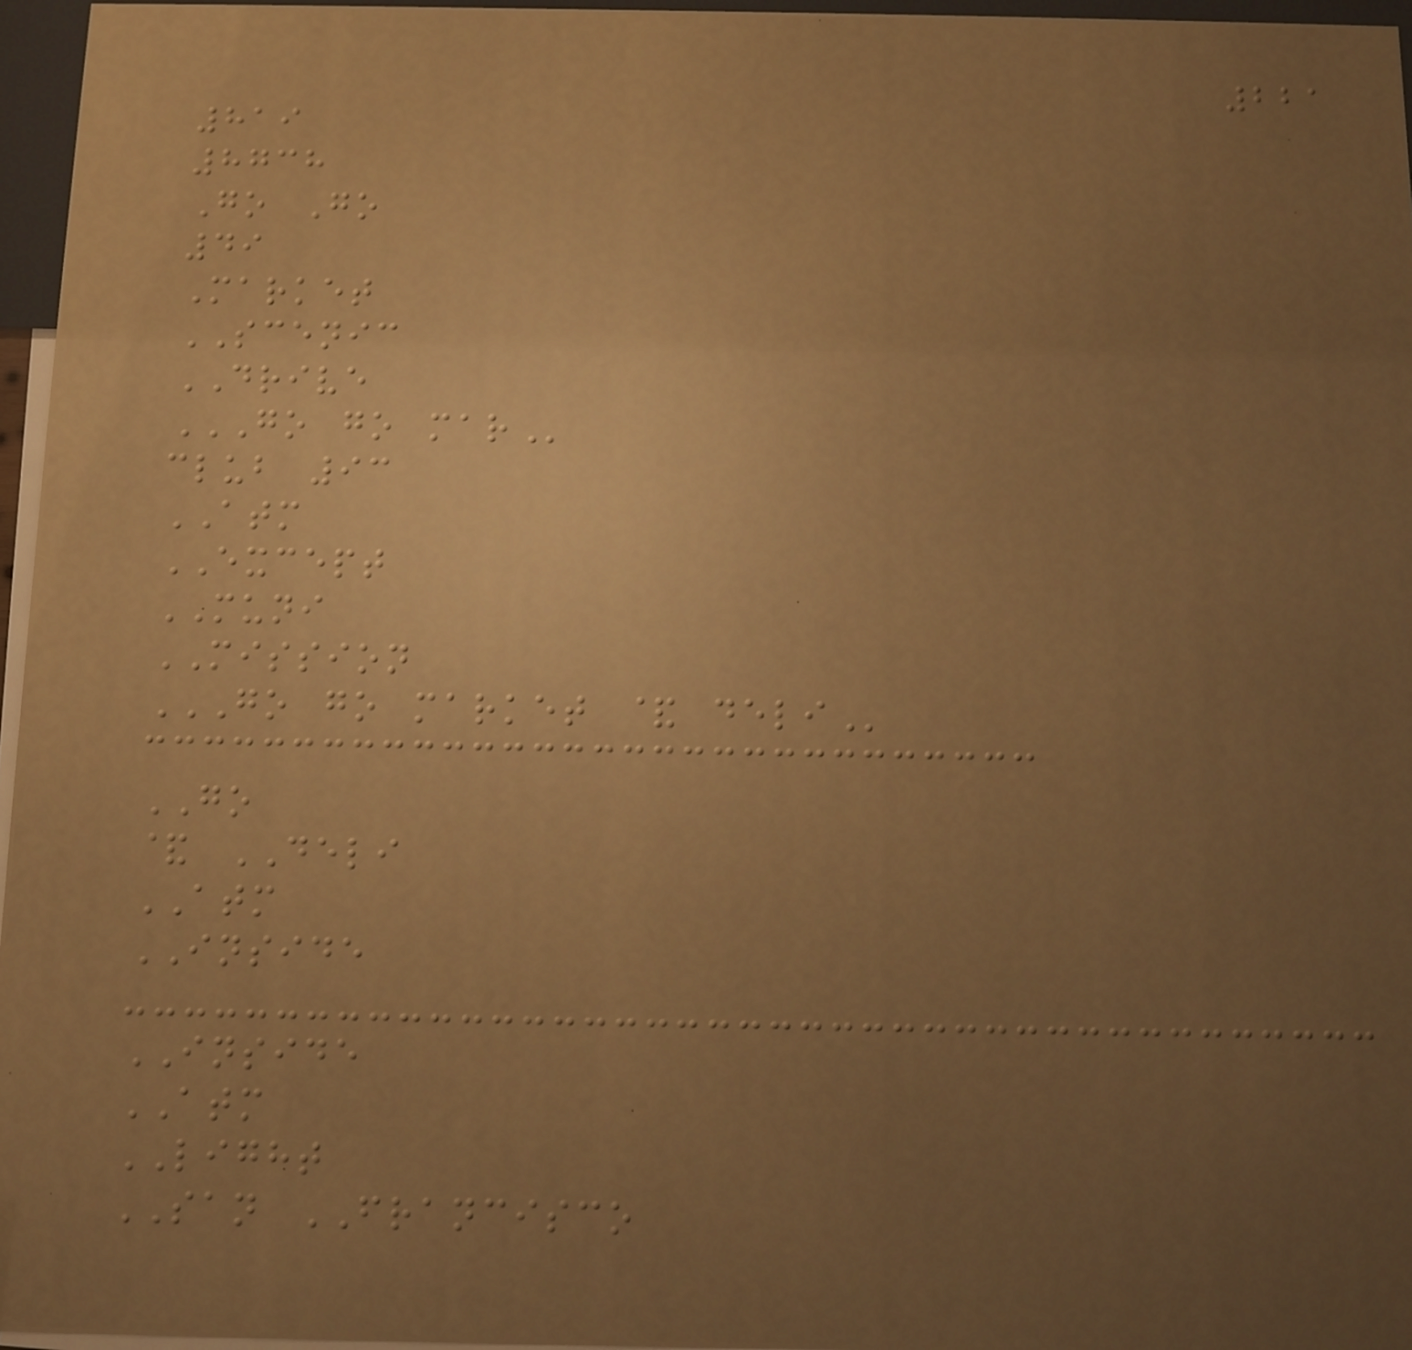221
819
8738
Go Go
49
Market
SCENIC
DRIVE
GO GO MAR
club 93
ATM
EXCEPT
MUNI
MISSION
GO GO MARKET & DELI
GO
& DELI
ATM
INSIDE
INSIDE
ATM
LIGHT
SAN FRANCISCO
